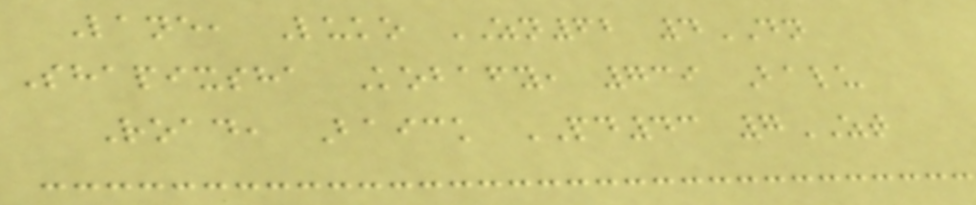Lane, Luko ZN62 4DN
Shapixsha Kobafy, 739 Balu
Road, Baick PD43 7ZT
